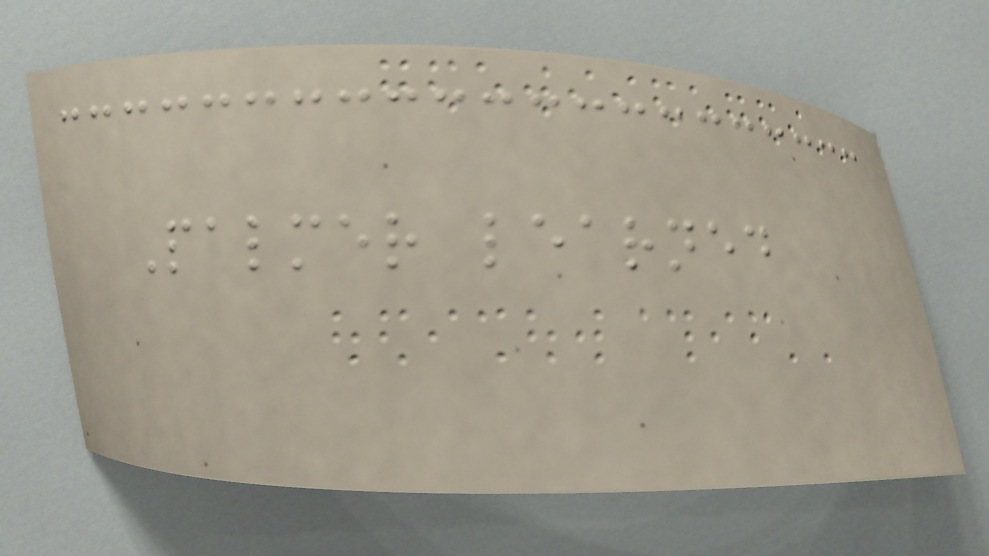Palmer learned
